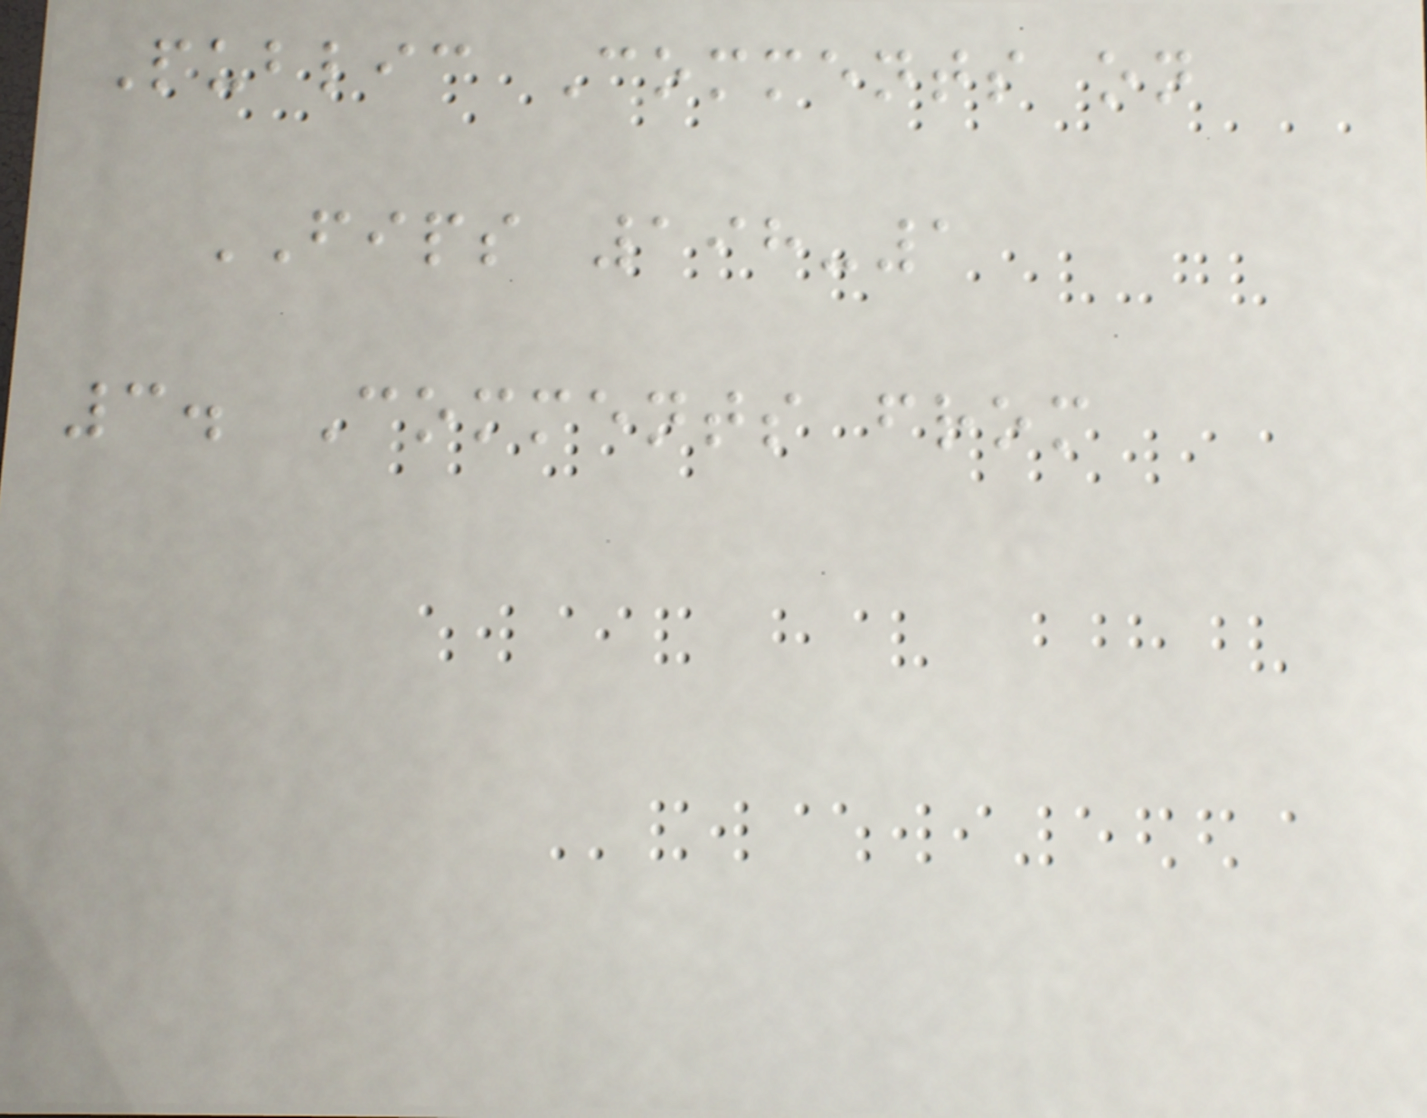Public Comments on
FIPS 198-1
3. Comments from
